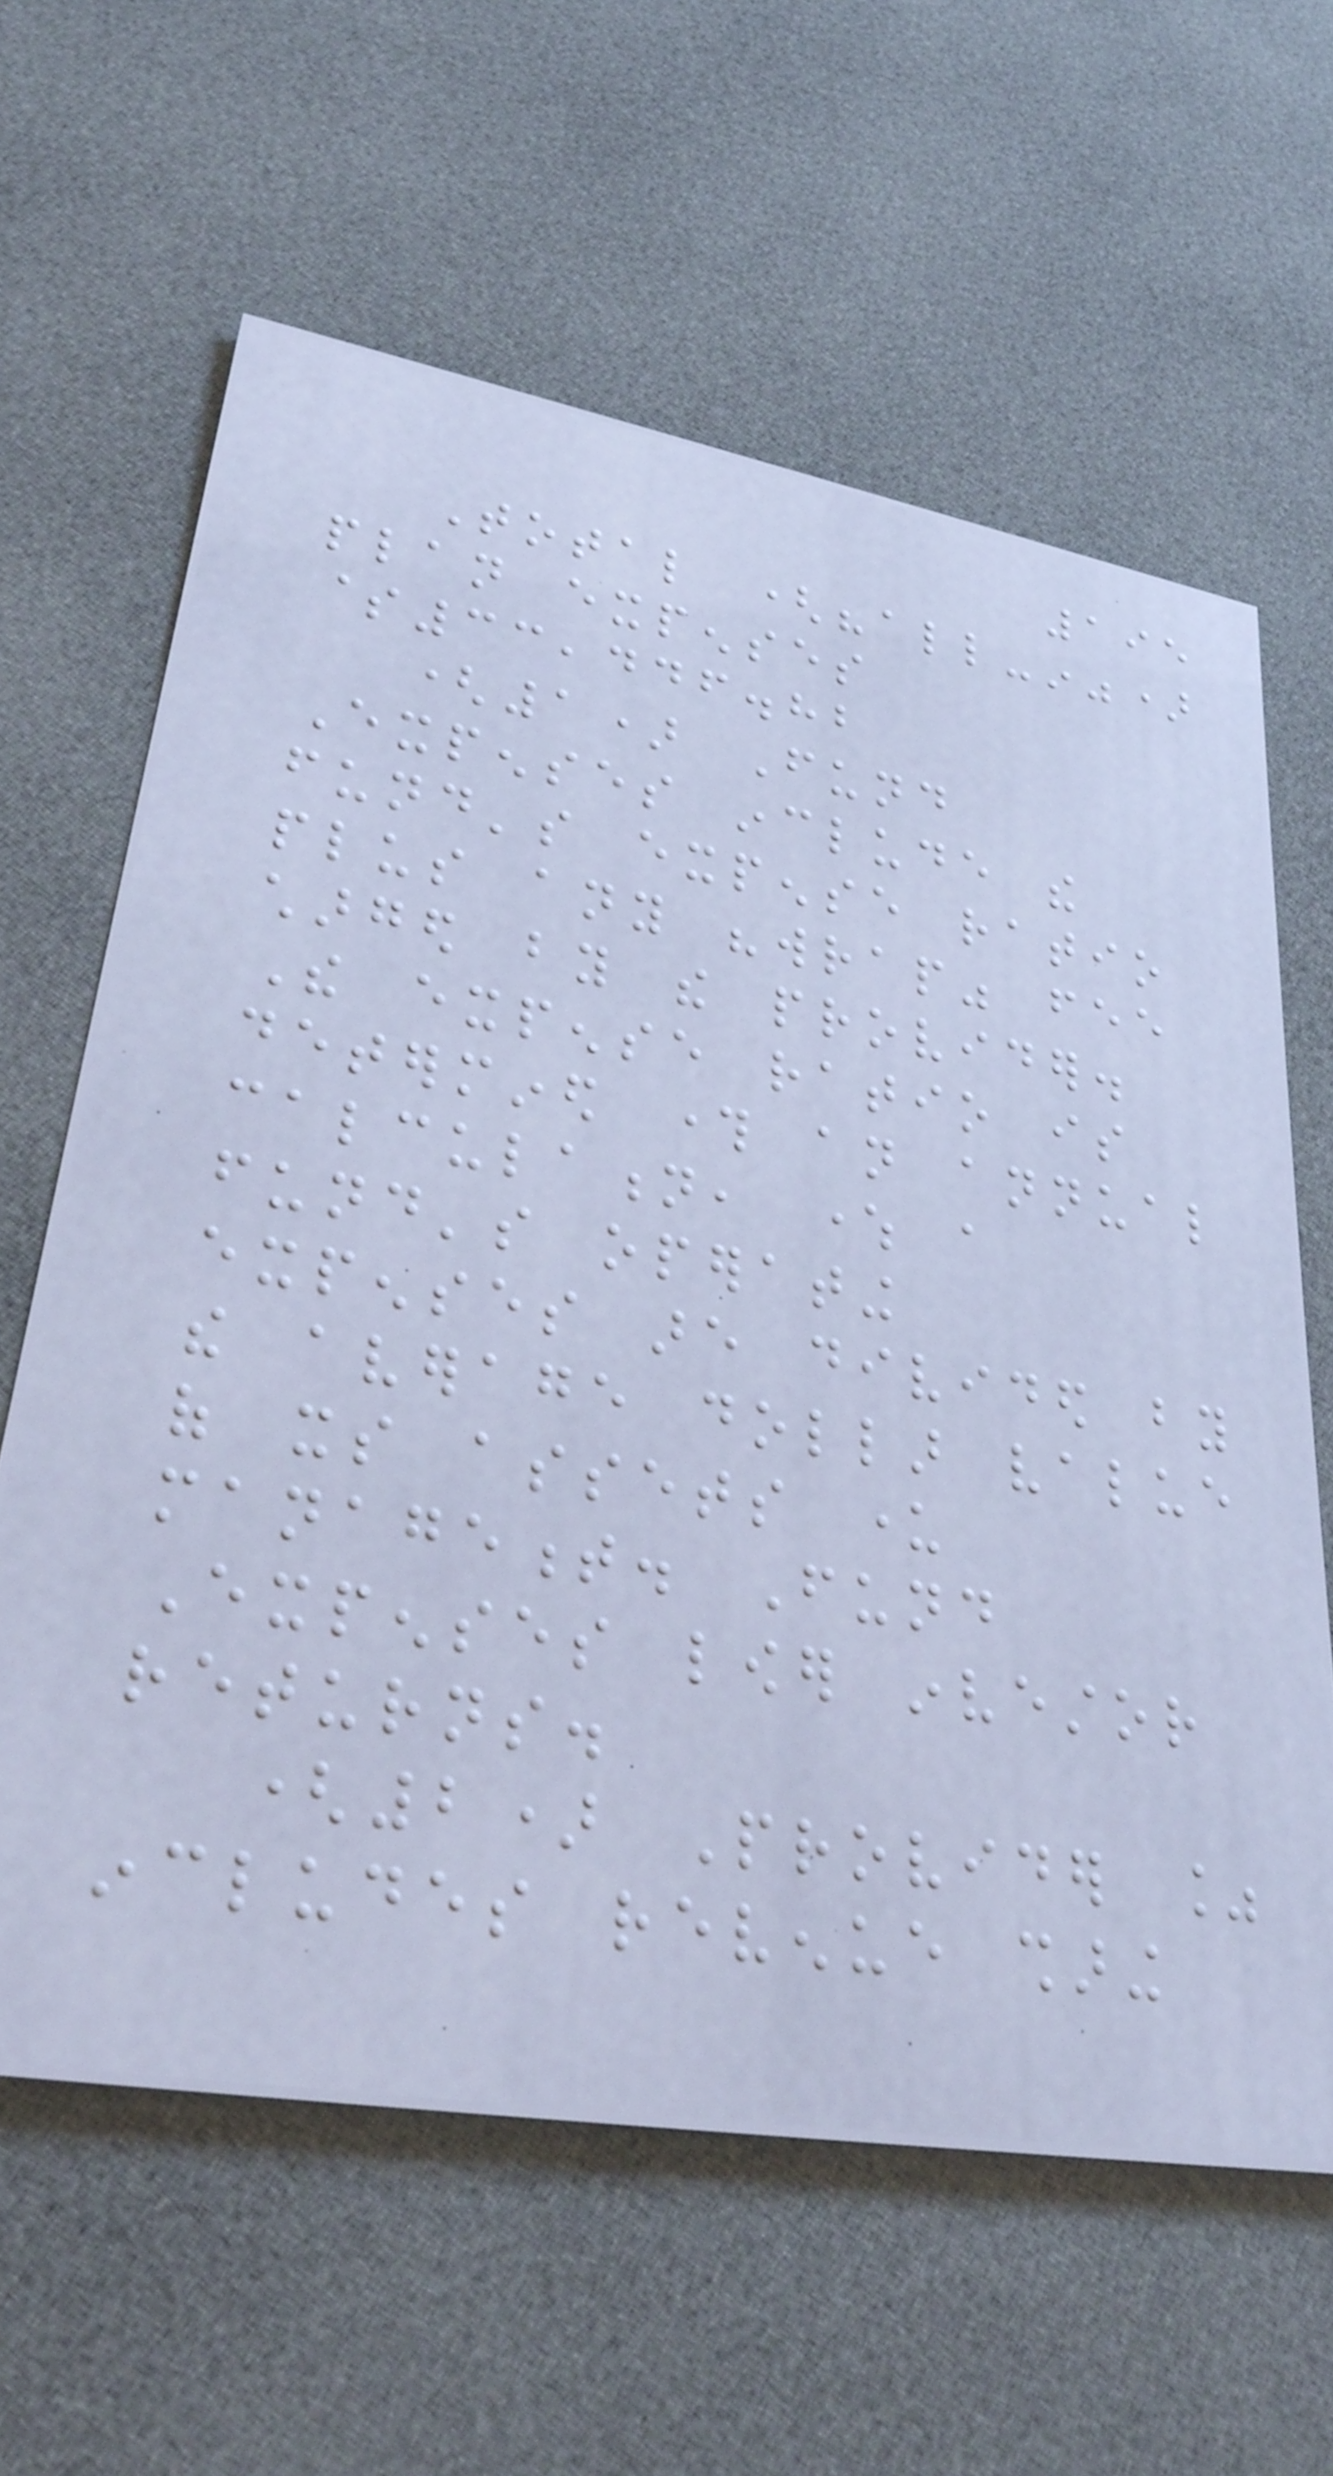195
Total ("all-in")
plan expenses
$33,446.82
(1) Fund
Expenses include the
fund's expense ratio
plus any "wrap" fee
charged by the provider.
The expense ratio is
determined through an annual
calculation, where a
fund's operating
expenses are divided by
the average dollar value
of its assets under
management. Fund
Expenses lower investor
returns.
(2) Provider %
includes revenue sharing
